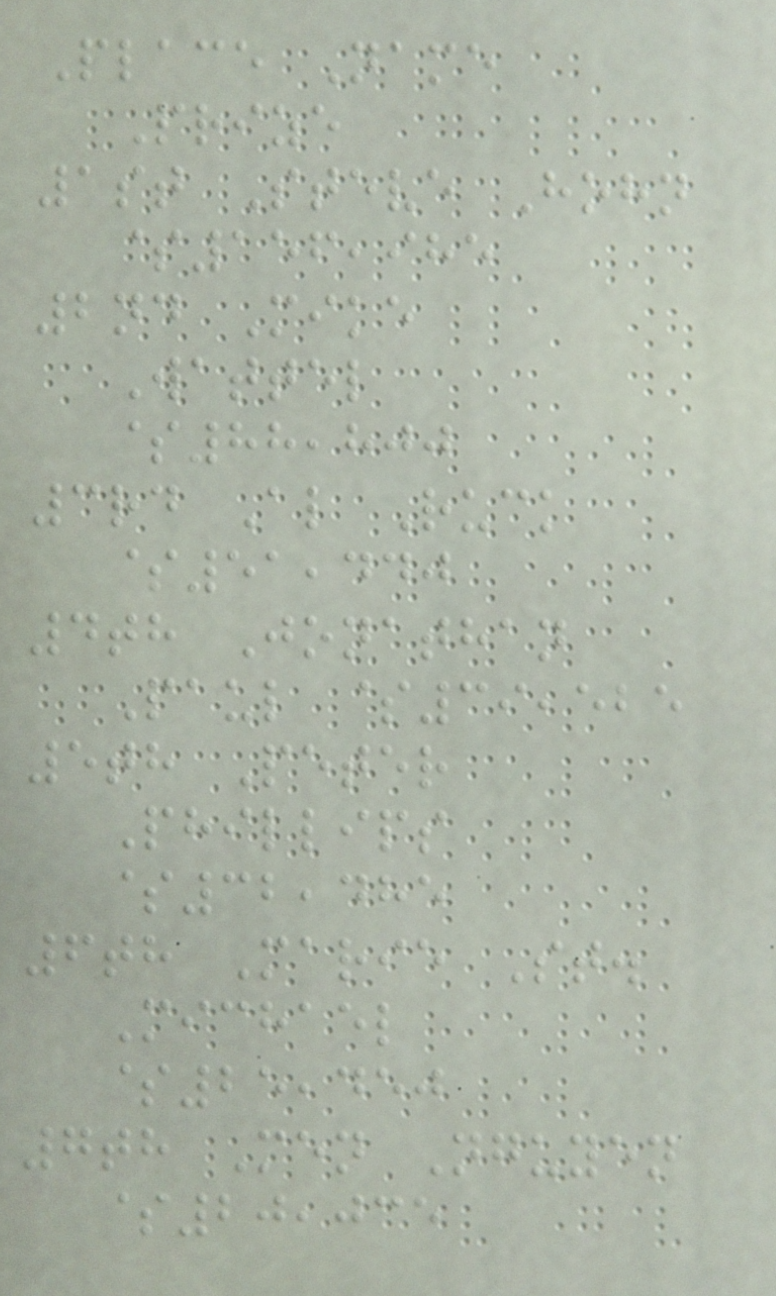Place Name
Prize
1st Steve Hohn
$156,985
2nd Mike
Wattel
$88,800
3rd Al Ruck
$51,440
4th Jonathan
Paul $39,525
5th Peter
Phillips
$32,485
6th Marie St.
Michael
$25,450
7th Men Nguyen
$20,035
